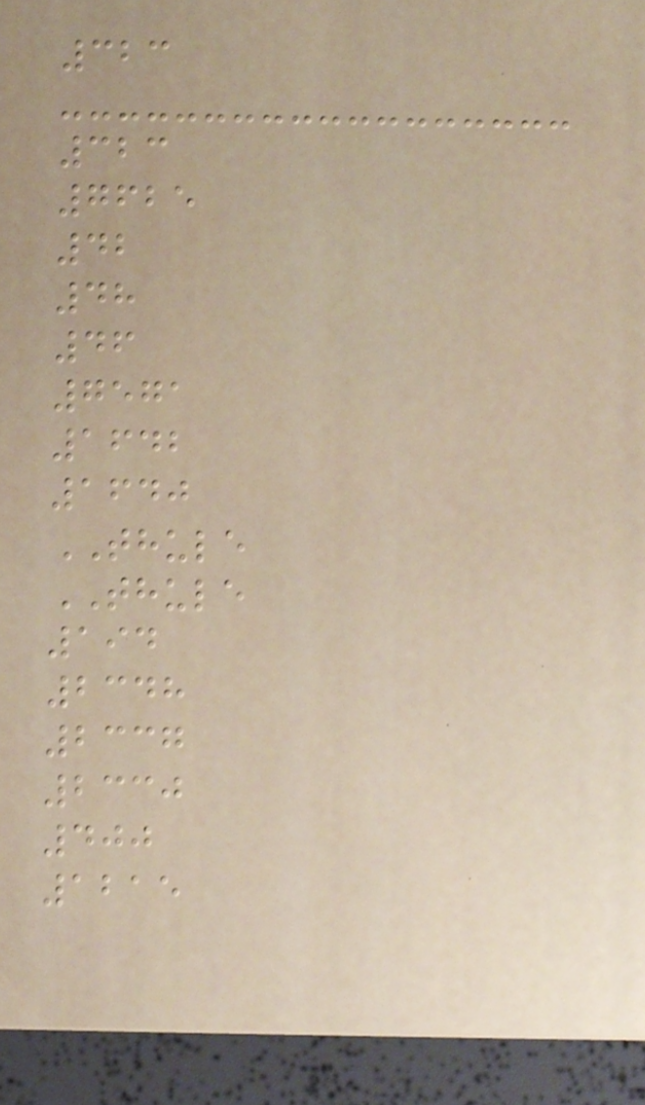323
323
7625
42
48
46
7571
1642
1640
THULE
THULE
194
2348
2337
2330
400
1215
